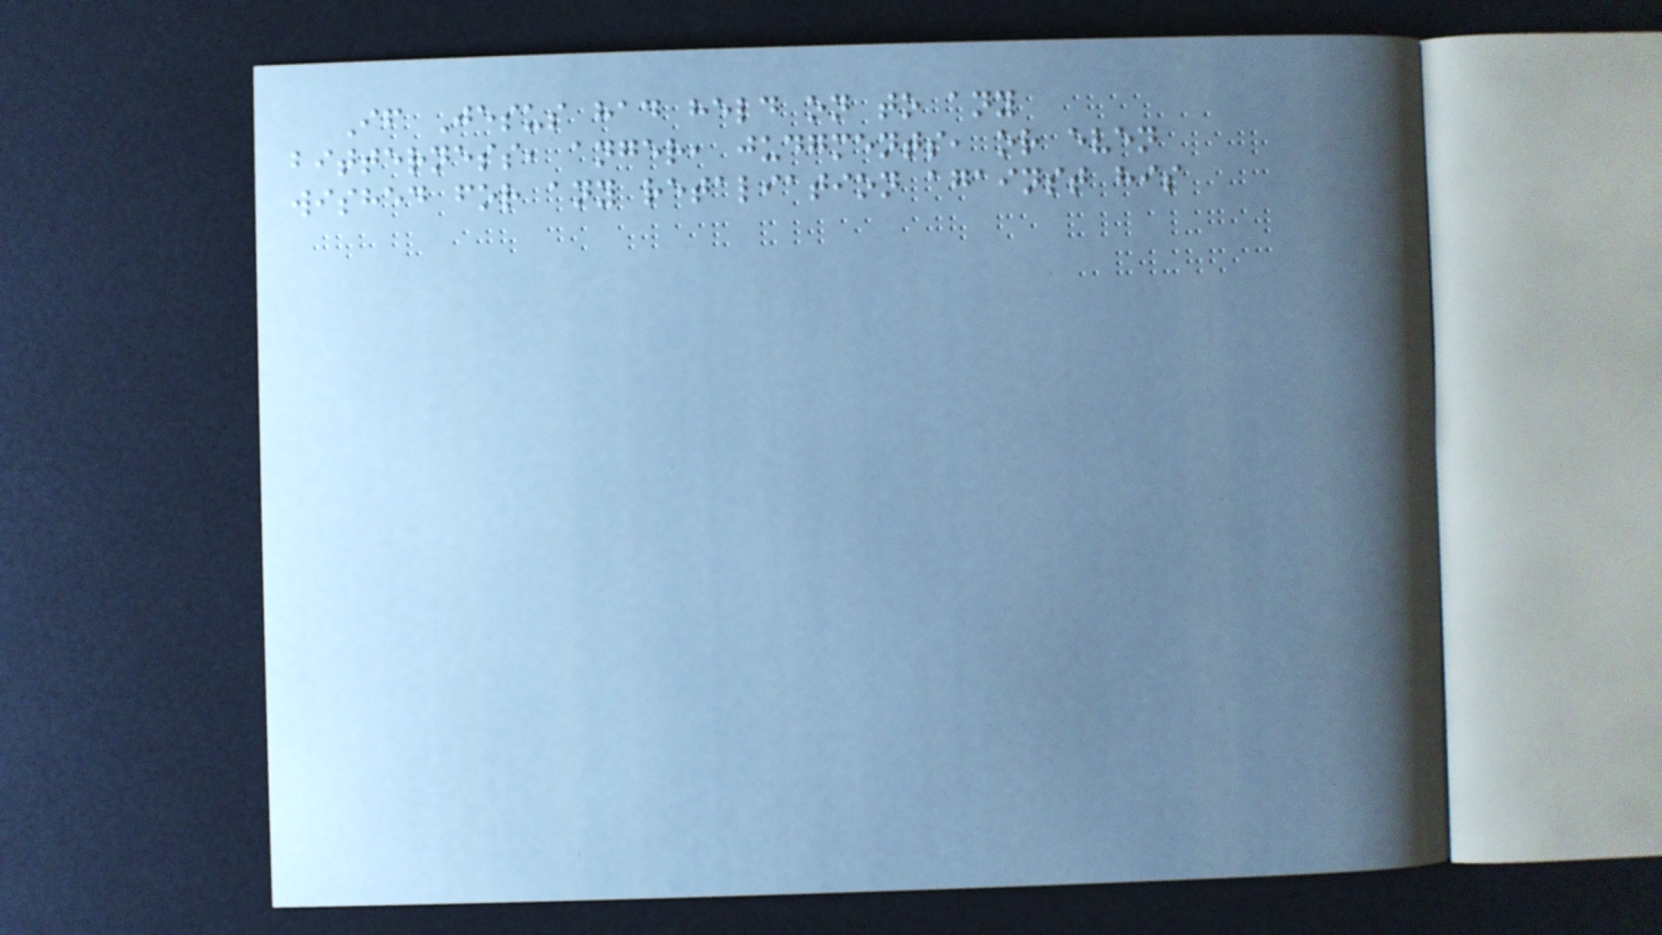If Jesus had held on to any
bitterness, anger, judgments, or even
wished for any retaliation against his
